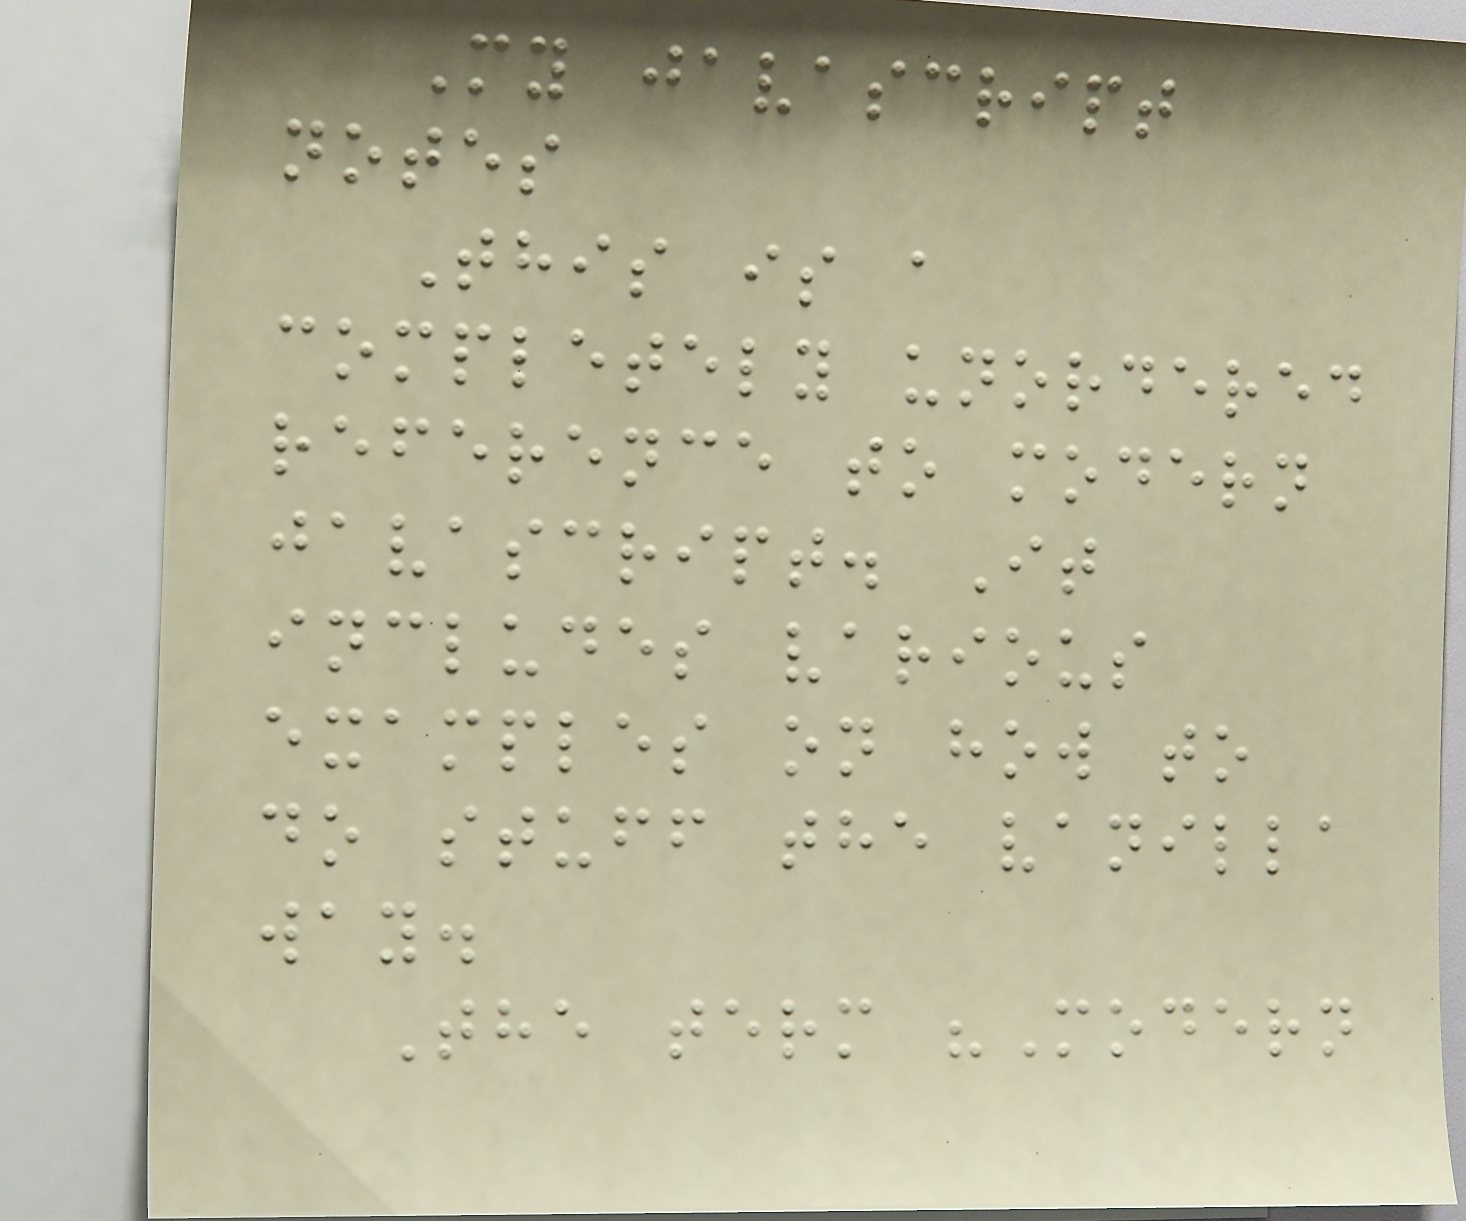My javascript
notes
This is a
completely unordered
reference to modern
javascript. It
includes various
examples on how to
do stuff the vanilla
way.
The term "Modern
